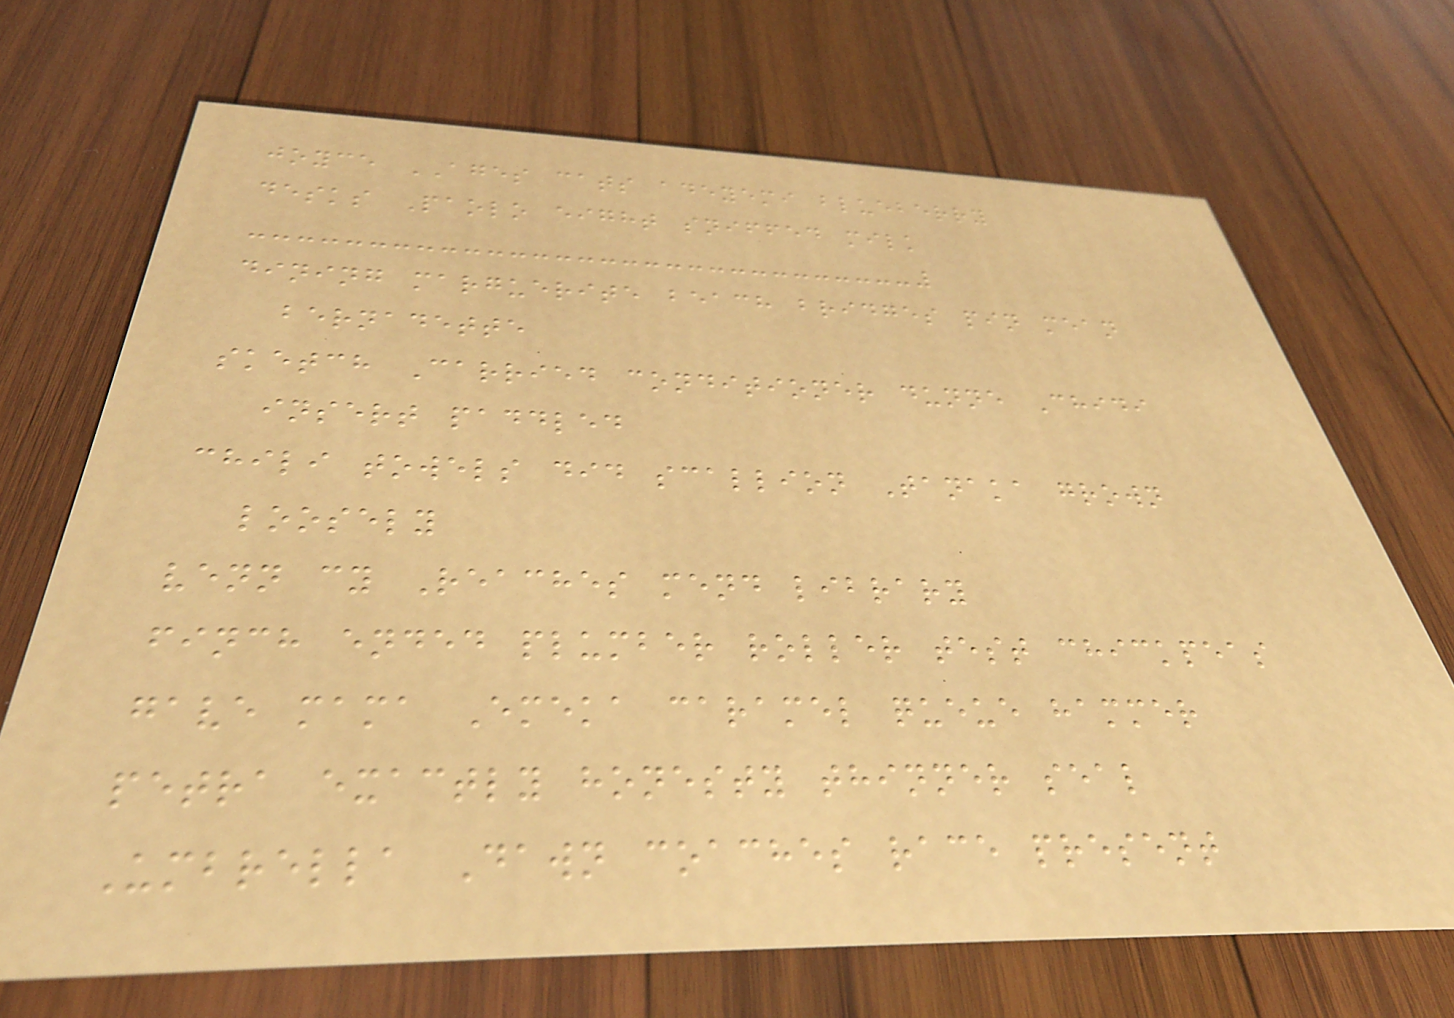joyce AGES cats adeyemi blueberry
desks Paolo eight sniffed milk
dining marguerite beach bridges pin mean
bernadette
sketch Carried conditioner dunne Chidi
insert paddled
chili towels did scallion Tanaka grown
loosely
venn cy Reaches mend library
finch ended plumber roller test chickpeas
gave mama Emeka caramel queue hammer
petra exactly honesty thinner seal
Umbrella Dawn coaches race present
